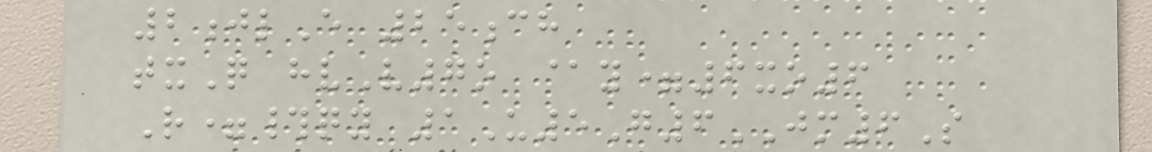2jlE 25ch
txQ hvV7o @y=6xo6
R=#qy 1U5G6JM6S
